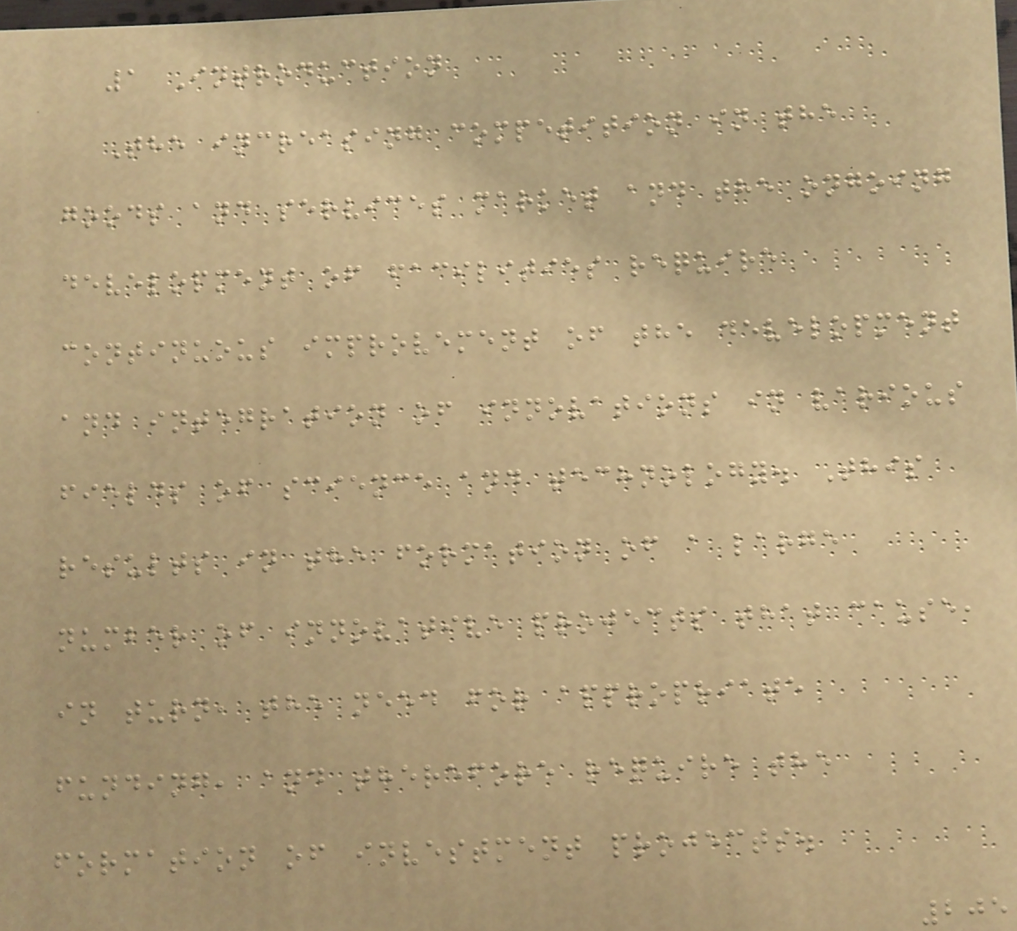1 Introduction
The increasing competition in the
goods and services market and the ongoing
development of facilities require
continuous improvement of the development
and integration of innovations in various
fields of science and technology. This
results in the formation of a large
number of innovative projects that cause,
in turn, the need for appropriate
funding, and therefore require the
formation of investment projects.
205
